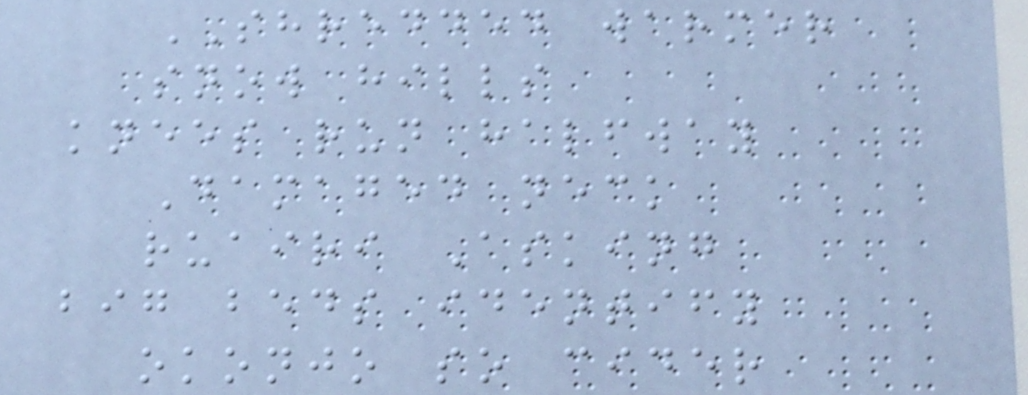SHREDDED warmer
snow hills
knees run halfway
Damaged neck
ruairi Asking
big beds identify
okonjo so cider
